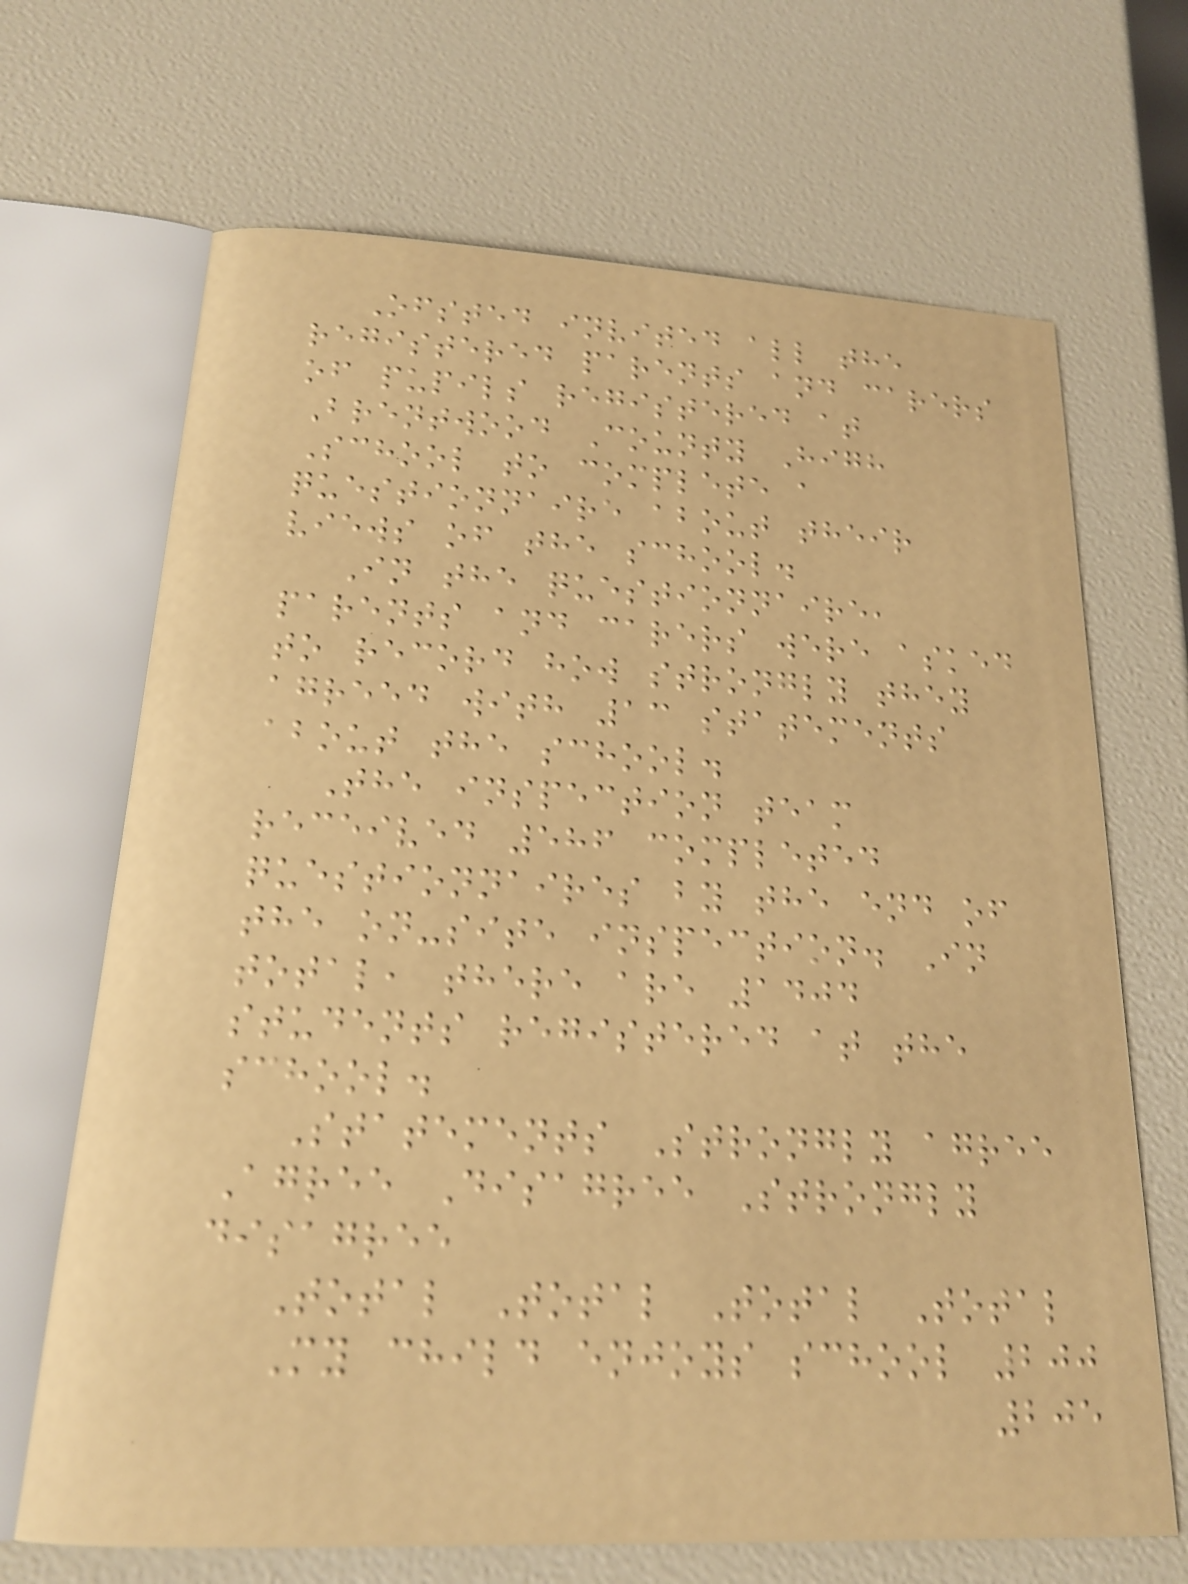Ofsted invited all the
registered parents and carers
of pupils registered at
Brentwood County High
School to complete a
questionnaire about their
views of the school.
In the questionnaire,
parents and carers were asked
to record how strongly they
agreed with 13 statements
about the school.
The inspection team
received 586 completed
questionnaires by the end of
the on-site inspection. In
total, there are 1404
students registered at the
school.
Statements Strongly agree
Agree Disagree Strongly
disagree
Total Total Total Total
My child enjoys school 200
205
